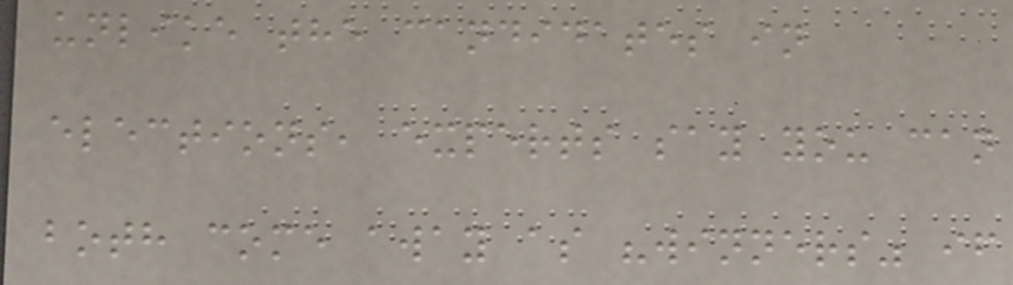unlike the candidates in
elections, experts say you can
both come away as "winners" if
